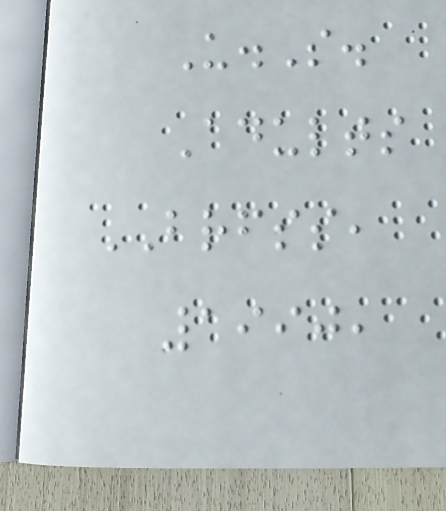U.S.
Adults
BRFSS,
1990,
